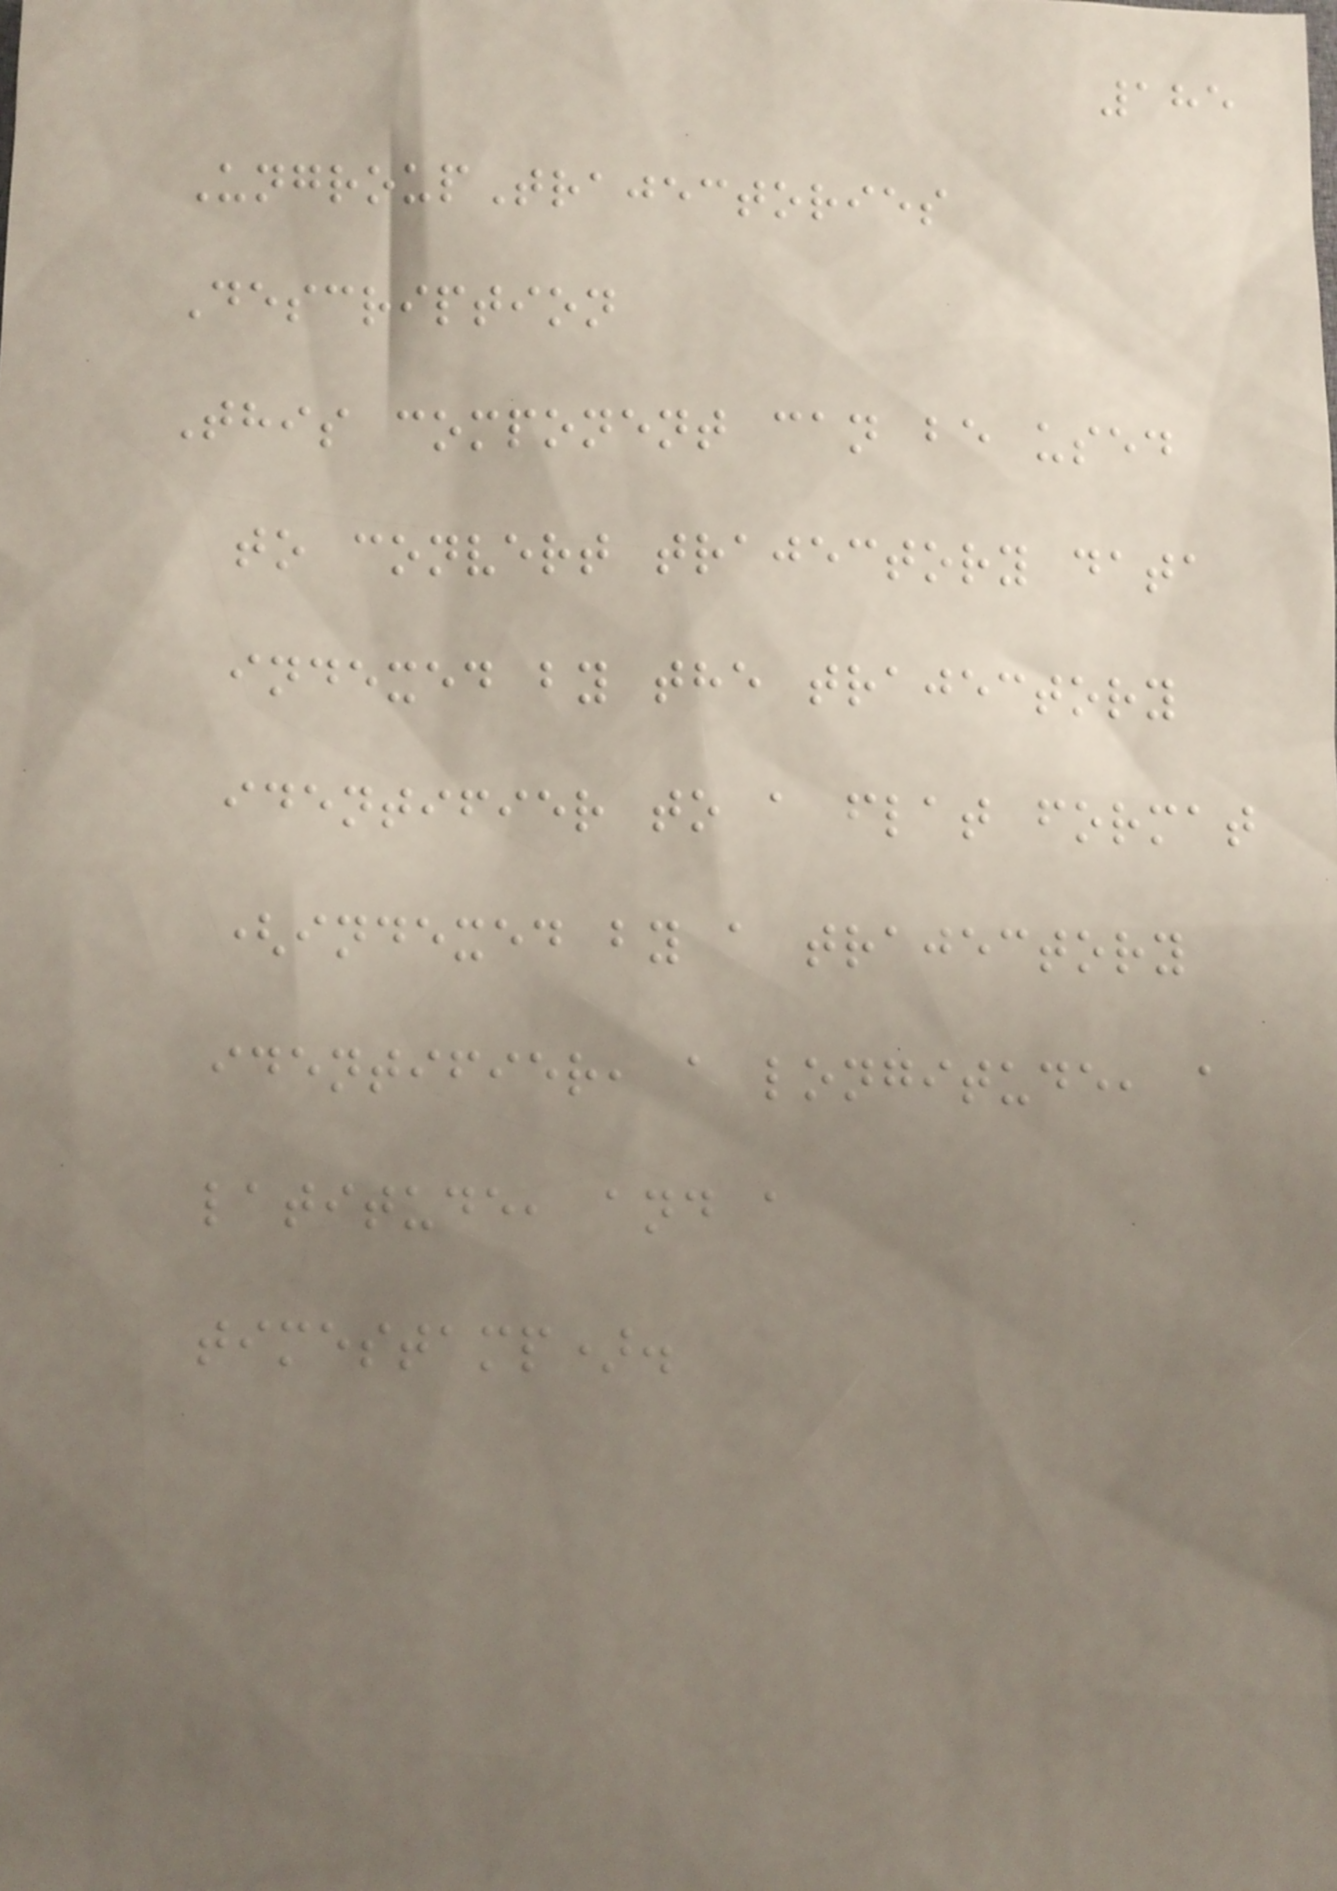185
UngroupTrajectories
Description
This component can be used
to convert trajectory data
indexed by the trajectory
identifier to a flat format
(indexed by a trajectory
identifier, a longitude, a
latitude, and a
timestamp).
